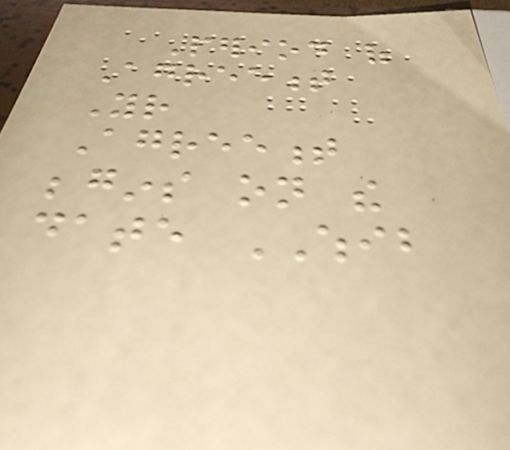Period of
Agreement
Your
Agreement
begins on the
date WHIB
